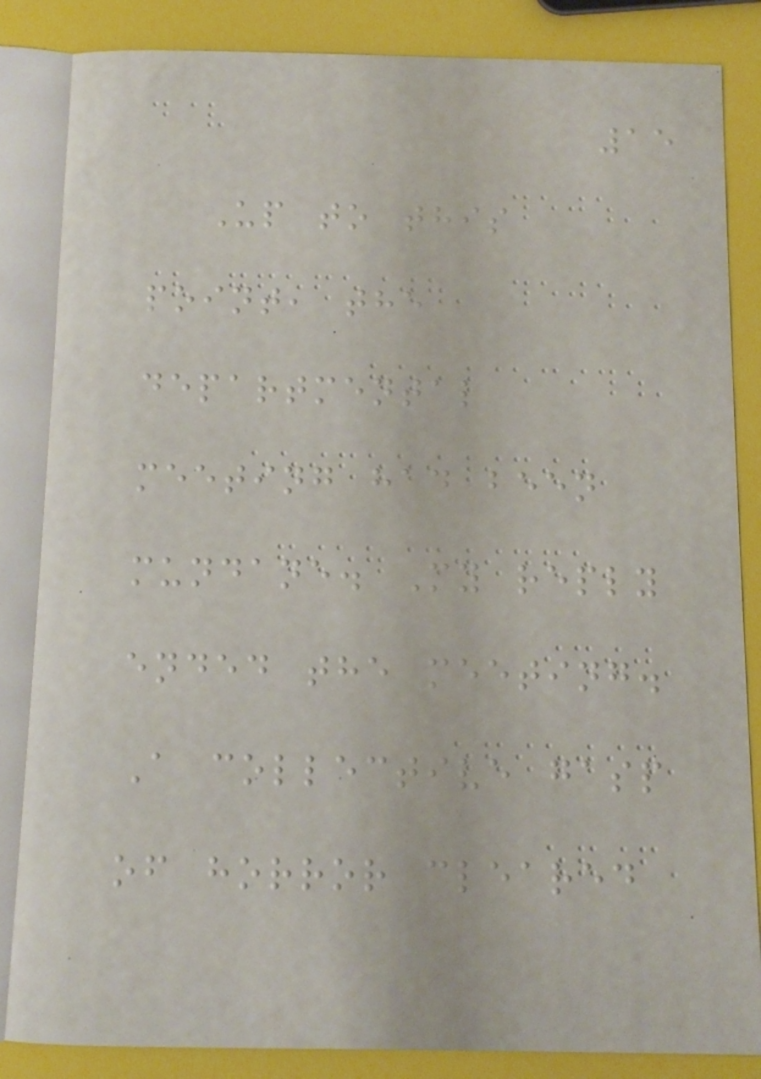15
Up to this
point, the
departmental
meeting had been
mundane. My reply
ended the meeting.
A collective gasp
of horror cleared
